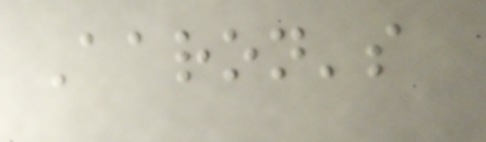Aaron's
